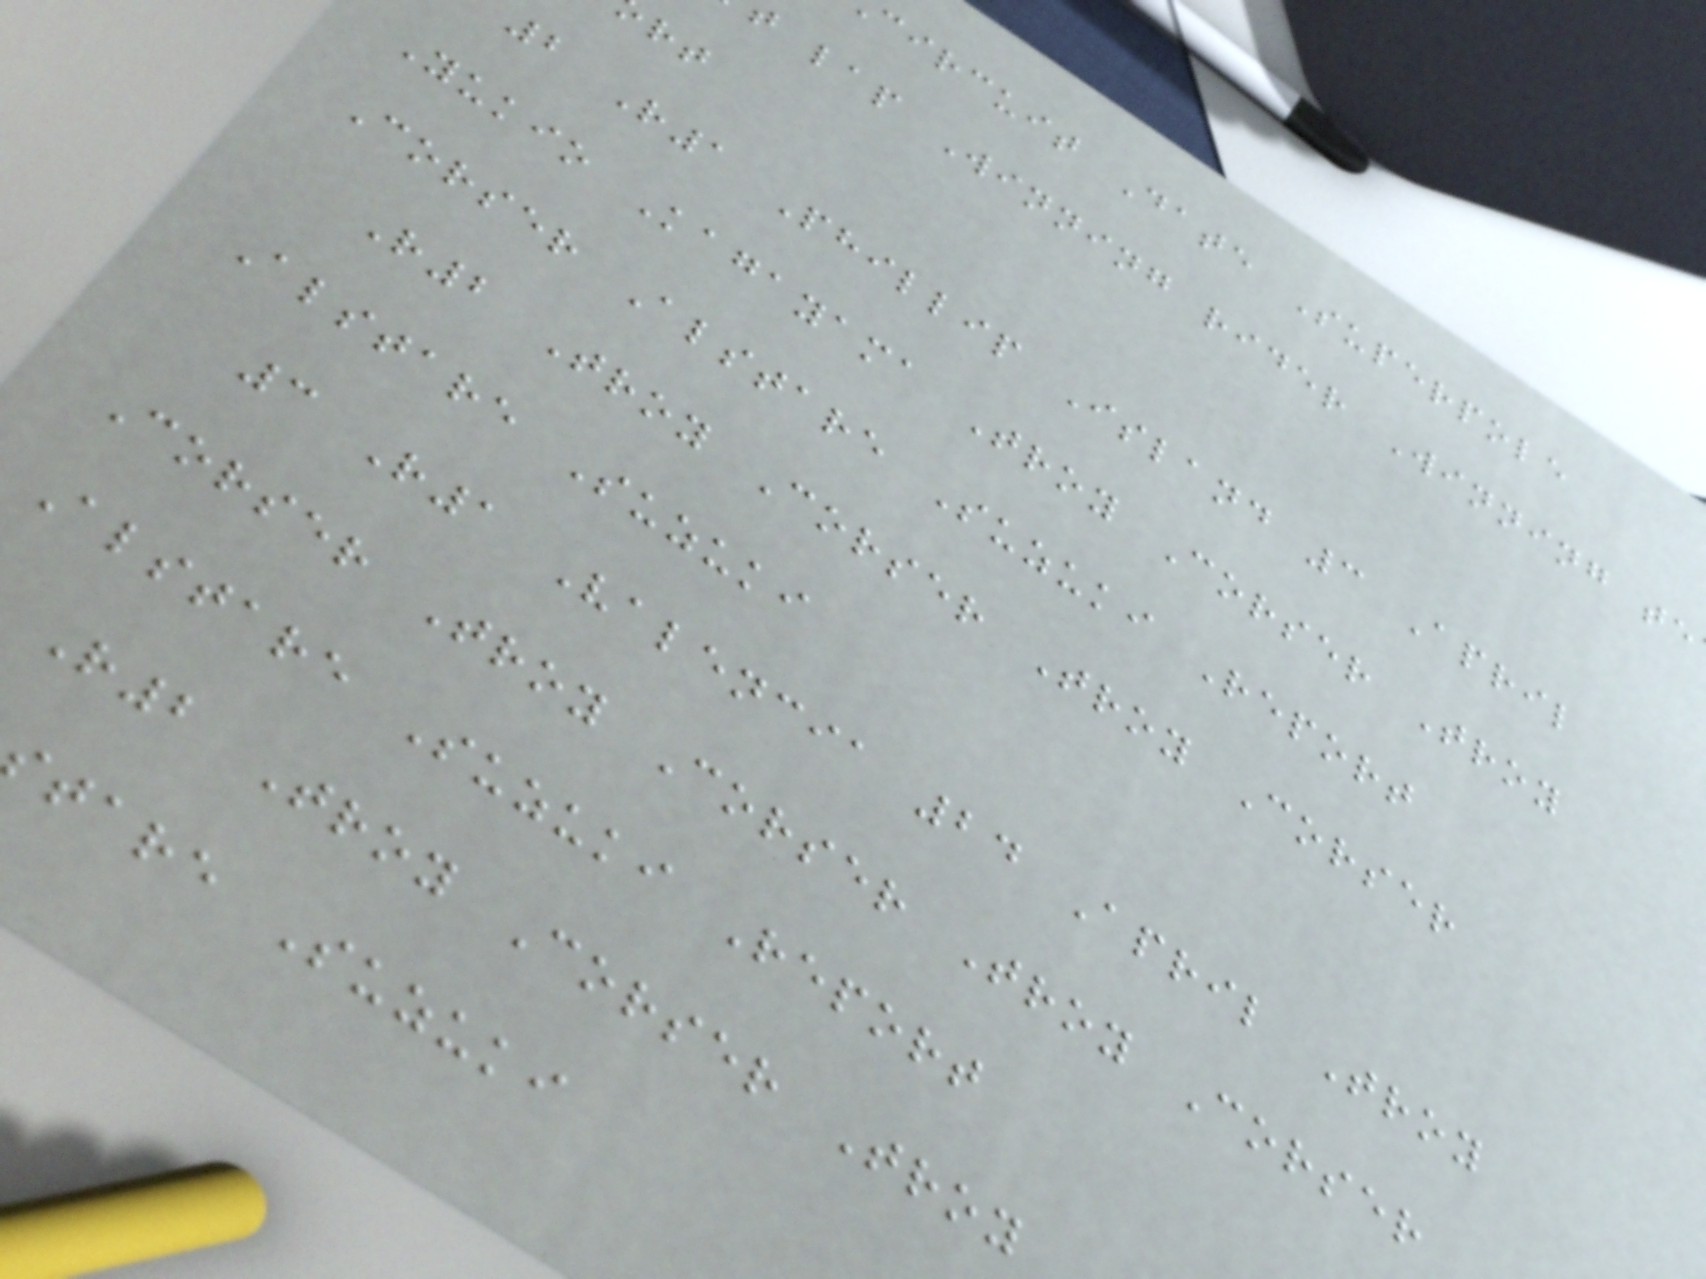circuit Date Superpole
t lap Winning rider Winning te
2 R1 Phillip Island 3 April
Yukio Kagayama Troy Corser Troy
Corser Alstare Suzuki Report
R2 Troy Corser Troy Corser
Alstare Suzuki
3 R1 Valencia 24 April Troy
Corser Troy Corser Troy Corser
Alstare Suzuki Report
R2 Troy Corser Troy
tare Suzuki
